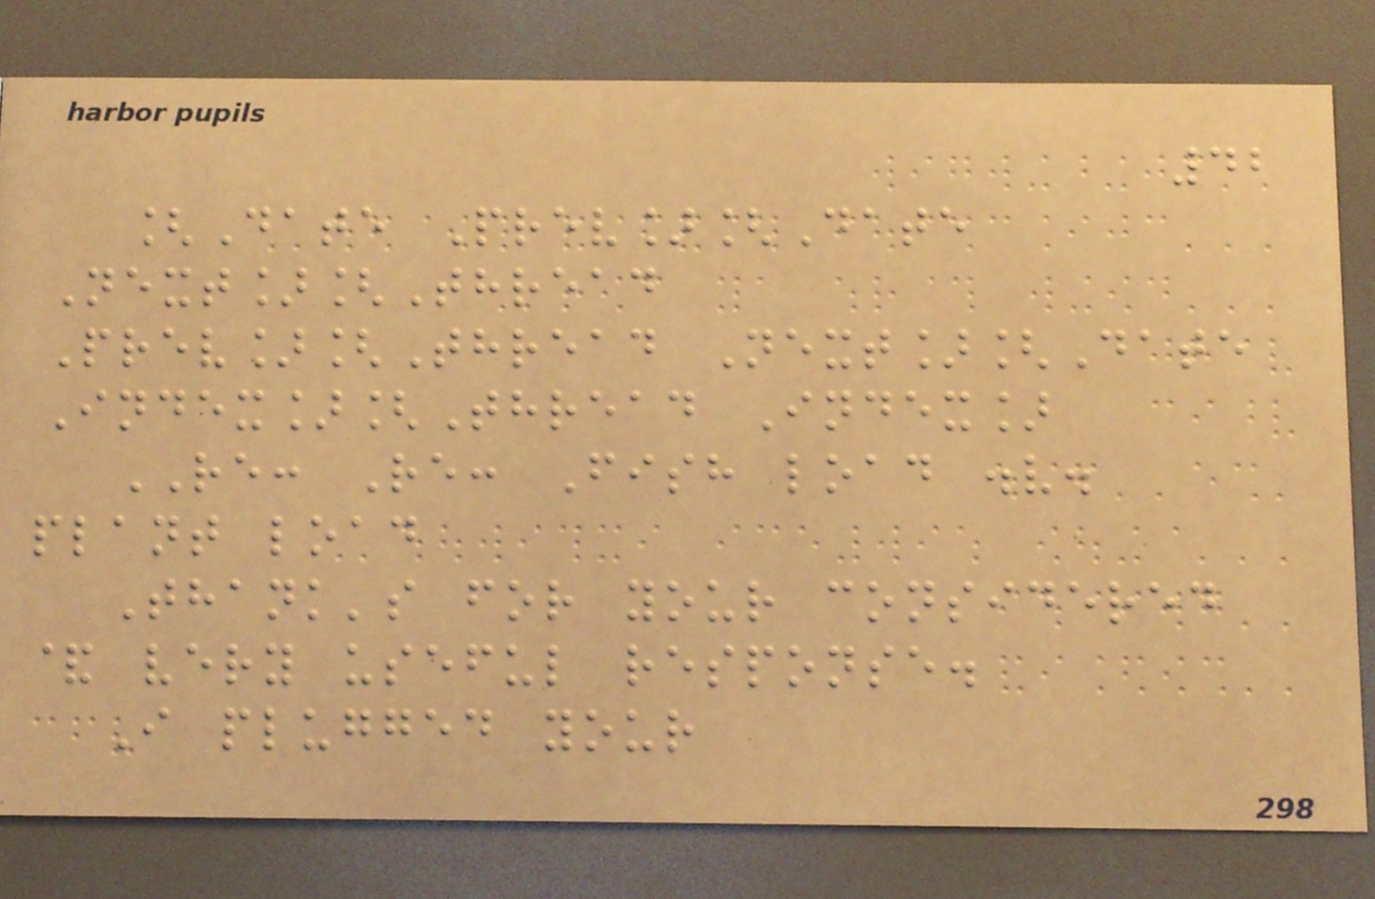42
[Date Prev][Date
Next][Thread
Prev][Thread Next][Date
Index][Thread Index]
RE: Re: Fish load .v.
plant load
Thank's for your considered
& very useful response.
I plugged your
